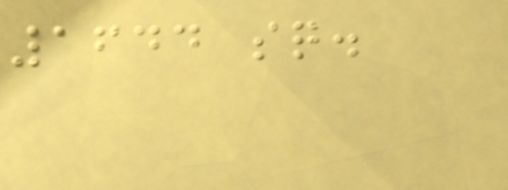1644 sq.
